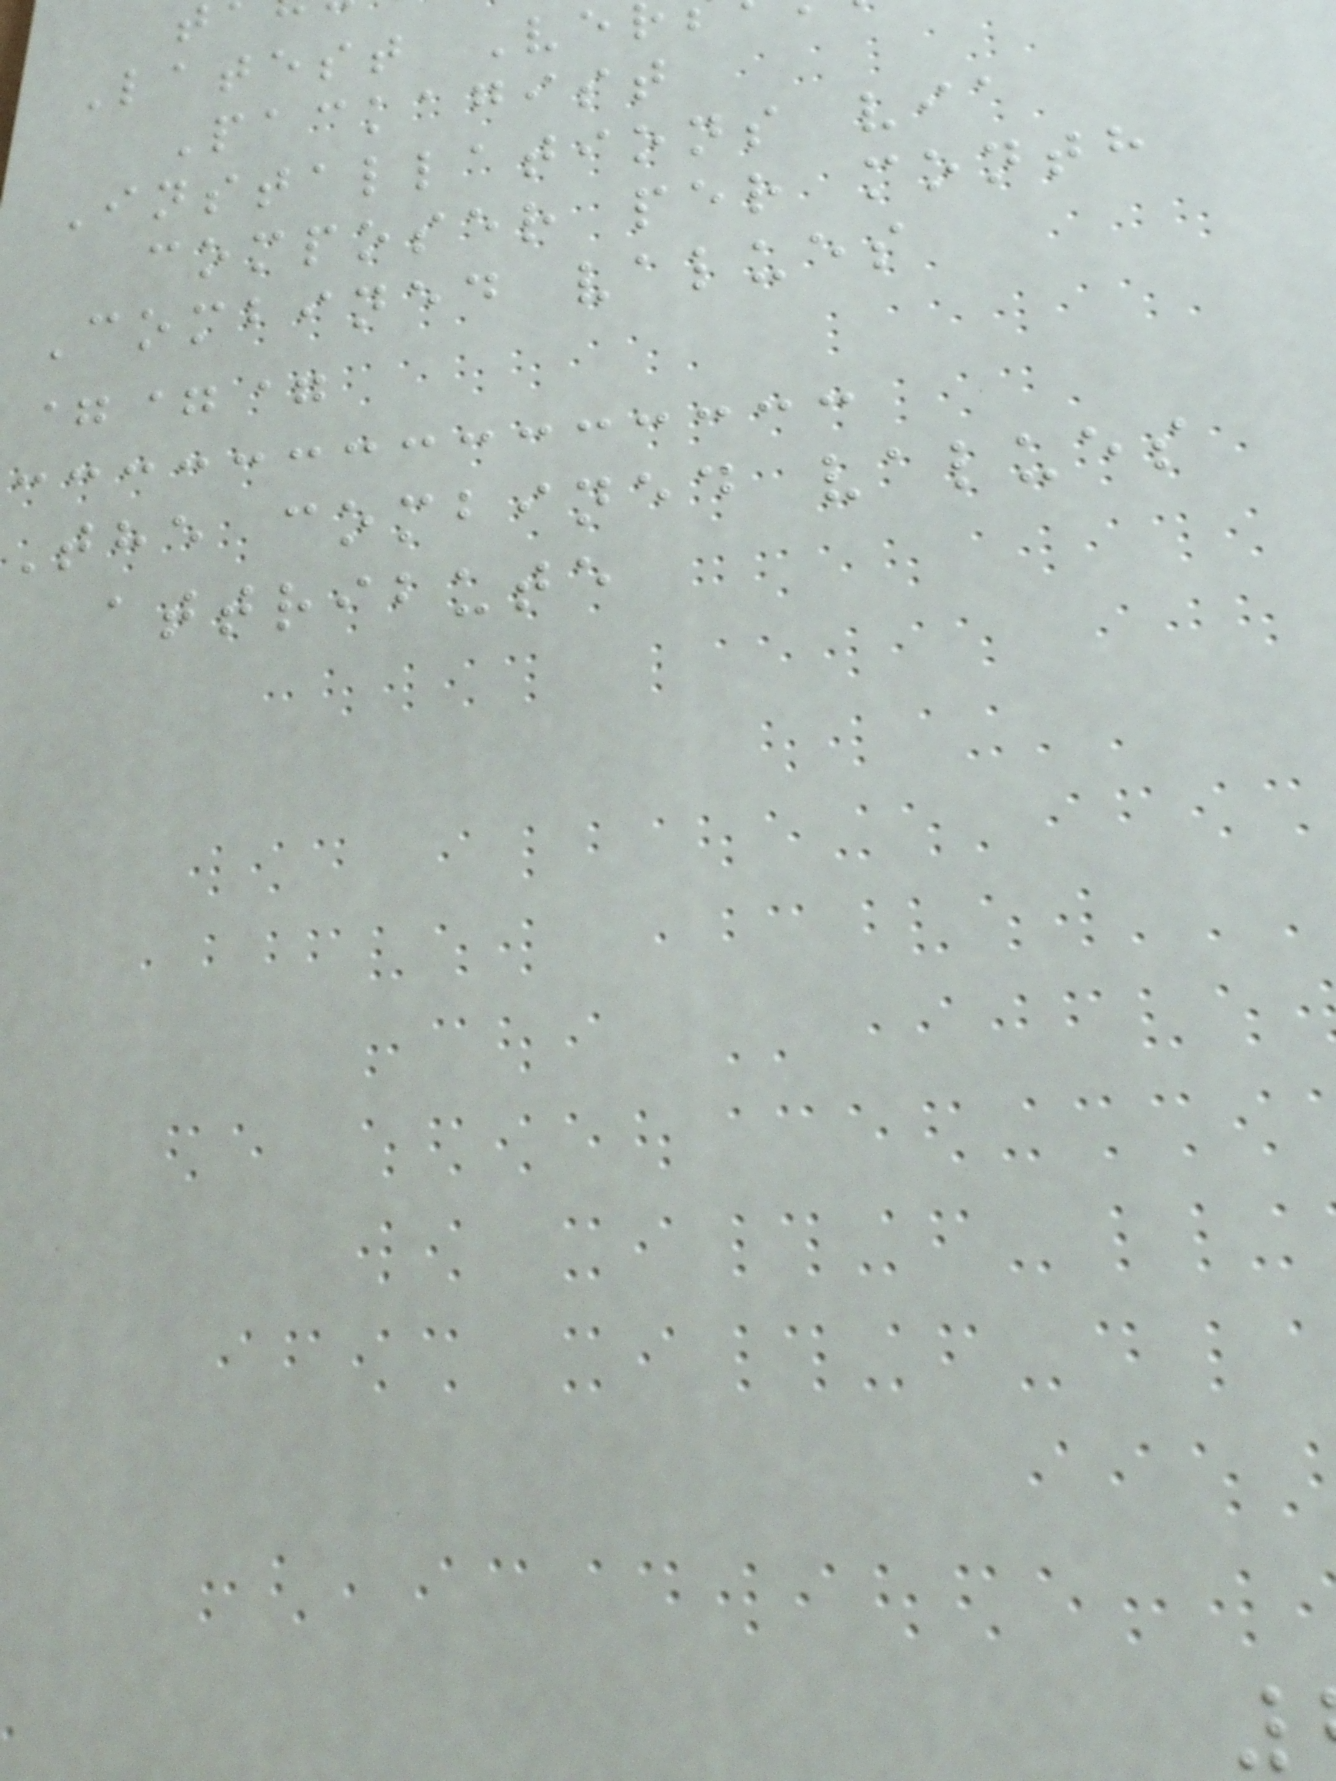Latest Ve
Packagist
Installations via
composer per month
Combined values
===
The combined values
attribute
